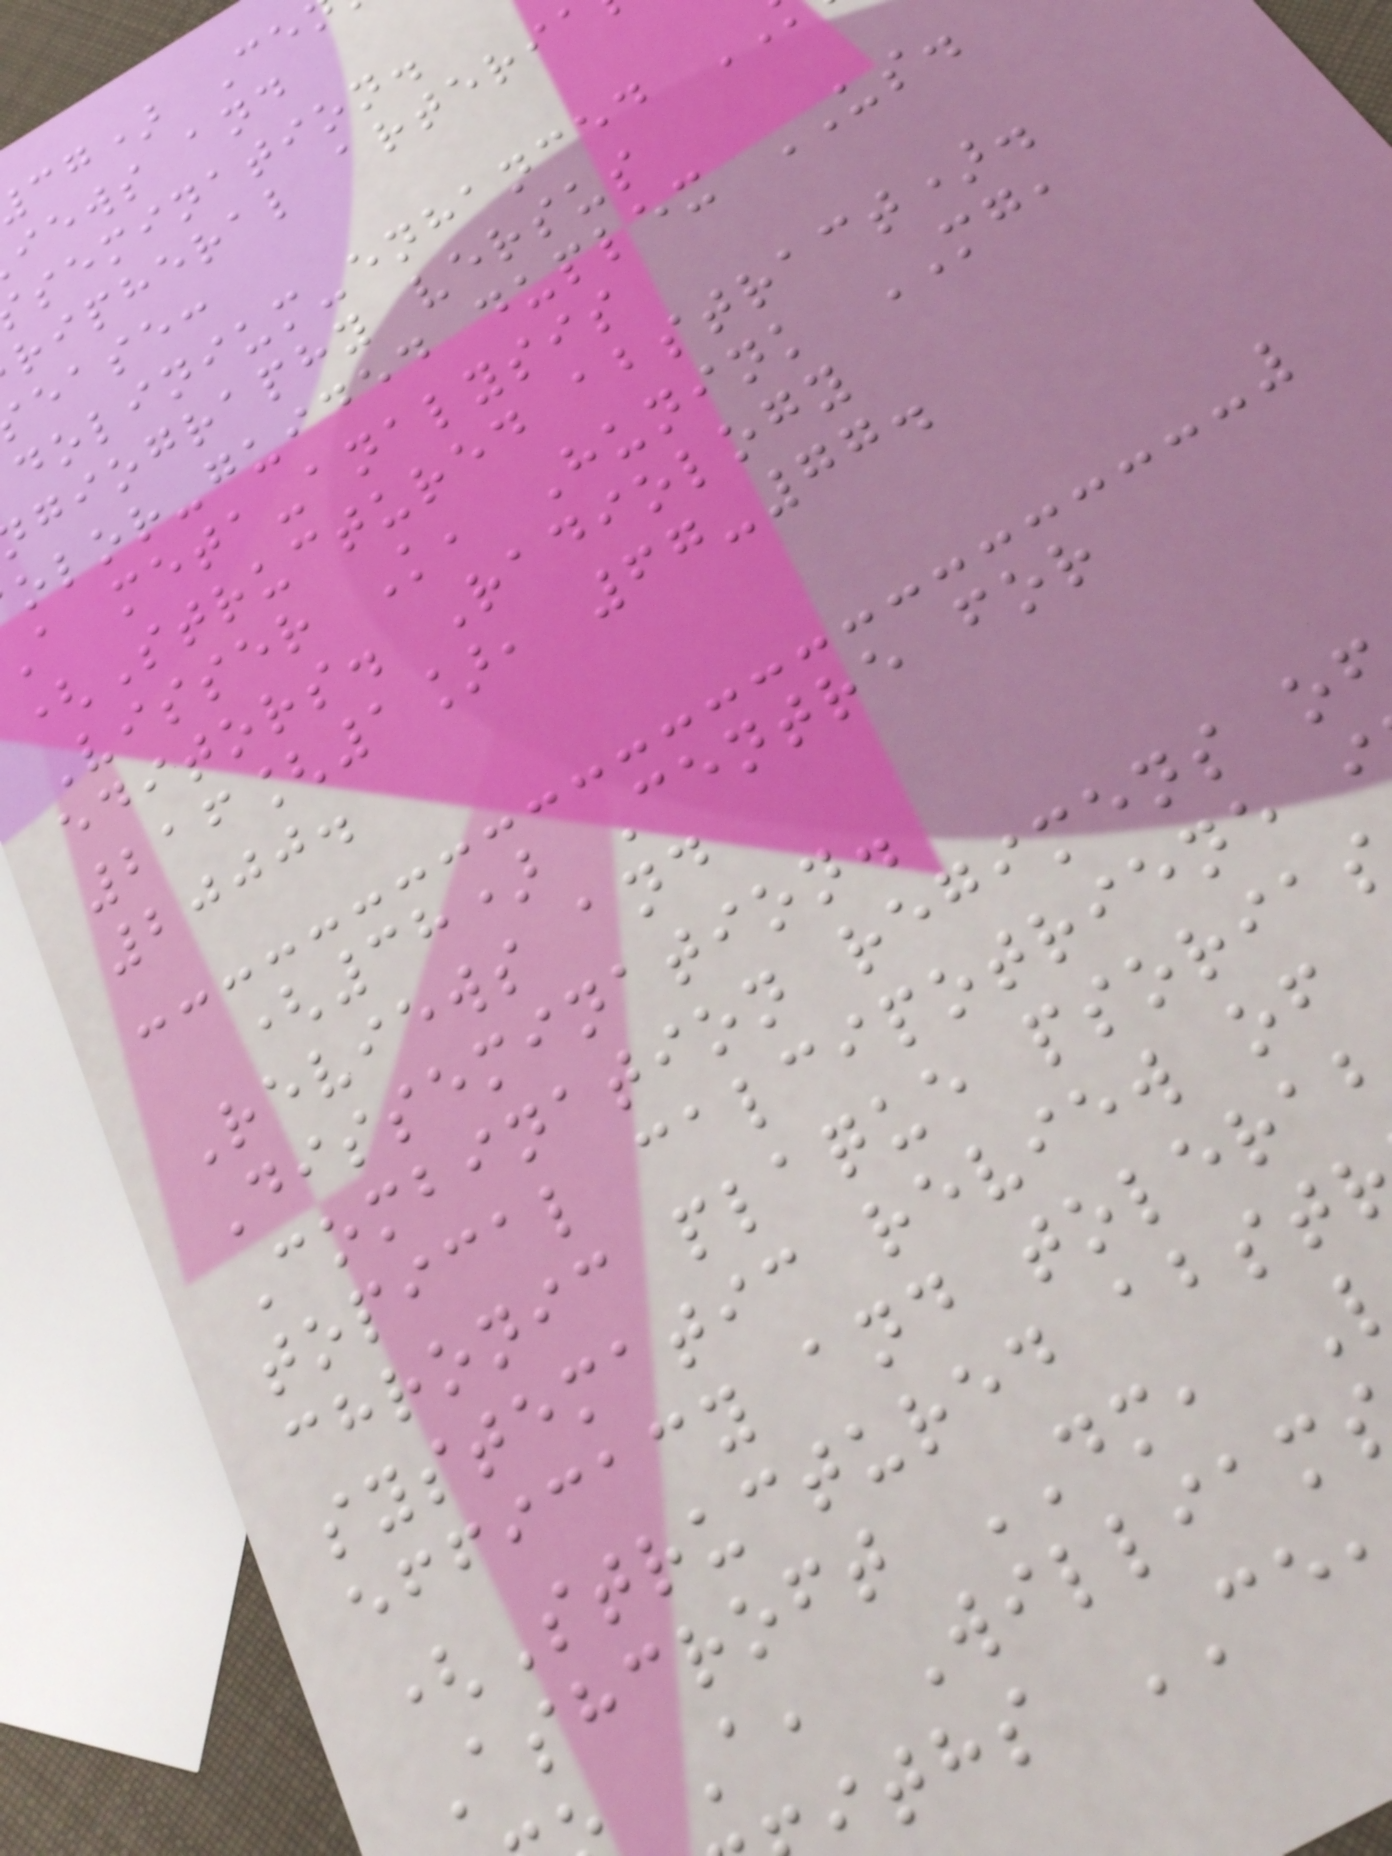cg) Ce
iews and
semination.
ripheral arteri
ease:
dolinium-enhanced
giography versus
olor-guided duplex US.
a meta-analysis
(Structured abstract).
Visser K, Hunink MG,
editors. Radiology
216[1], 67-77.
2000.
(38) Centre for
Reviews and
Dissemination.
Combination regimens o
topical calcipotriene
chronic plaque psoria
systematic review of
efficacy and tolera
(Structured abst
Ashcroft DM,
A, William
iths CE
